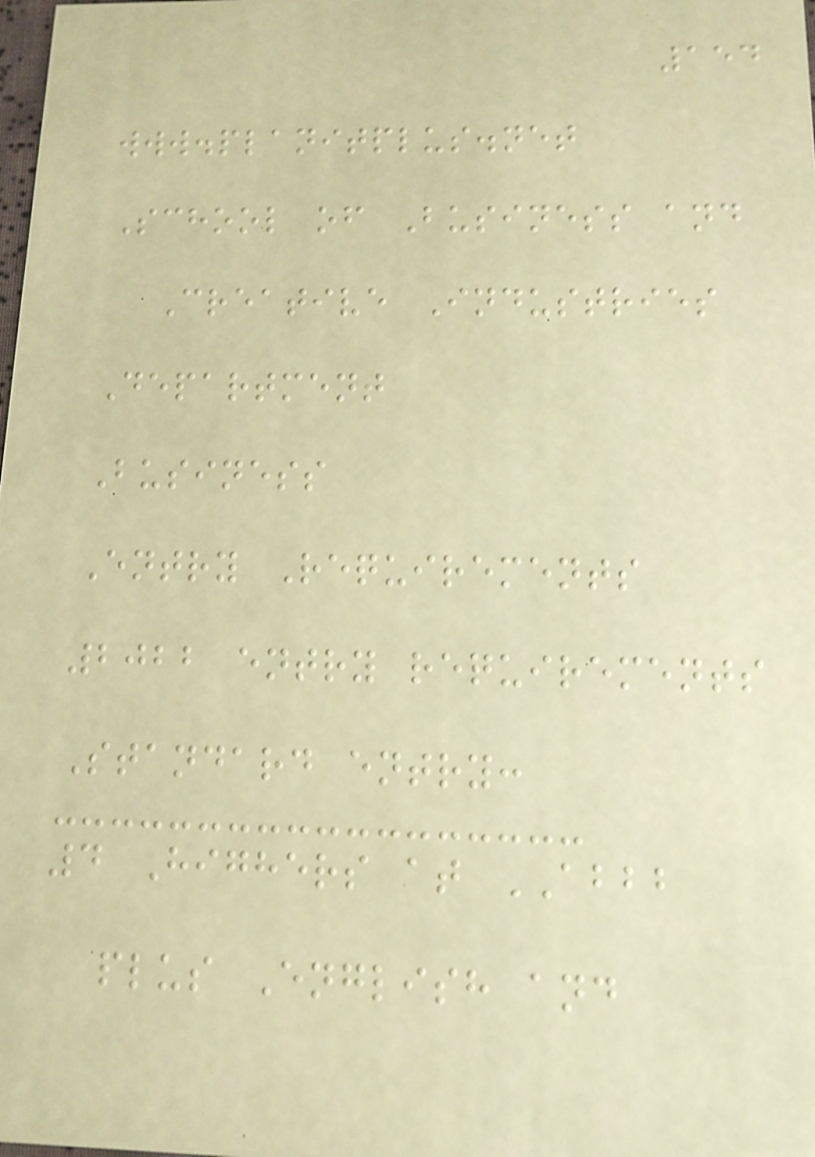154
www.planitplus.net
School of Business and
Creative Industries
Department
Business
Entry Requirements
2022 entry requirements
Standard entry:
4 Highers at ABBB
plus English and
